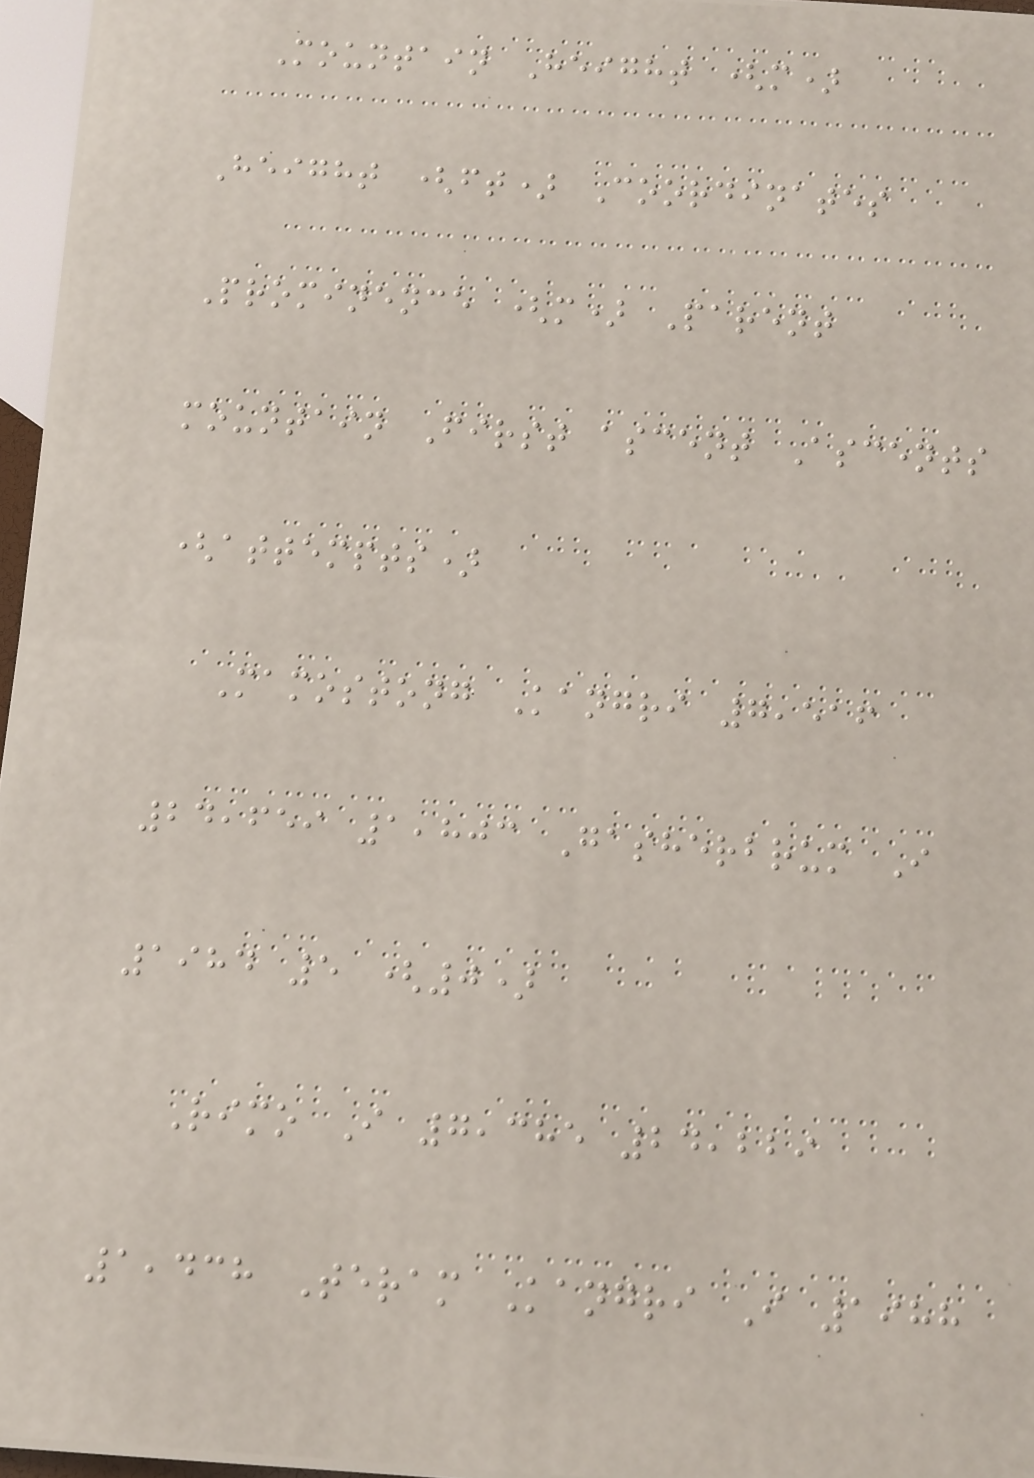Mountain Height (m)
Height (ft) Coordinates
Prominence (m) Parent
mountain First ascent Ascents
(attempts)
Mamostong Kangri 7,516
24,659 1,803 Gasherbrum I
1984 5 (0)
Rimo I 7,385 24,229
1,438 Teram Kangri I 1988
